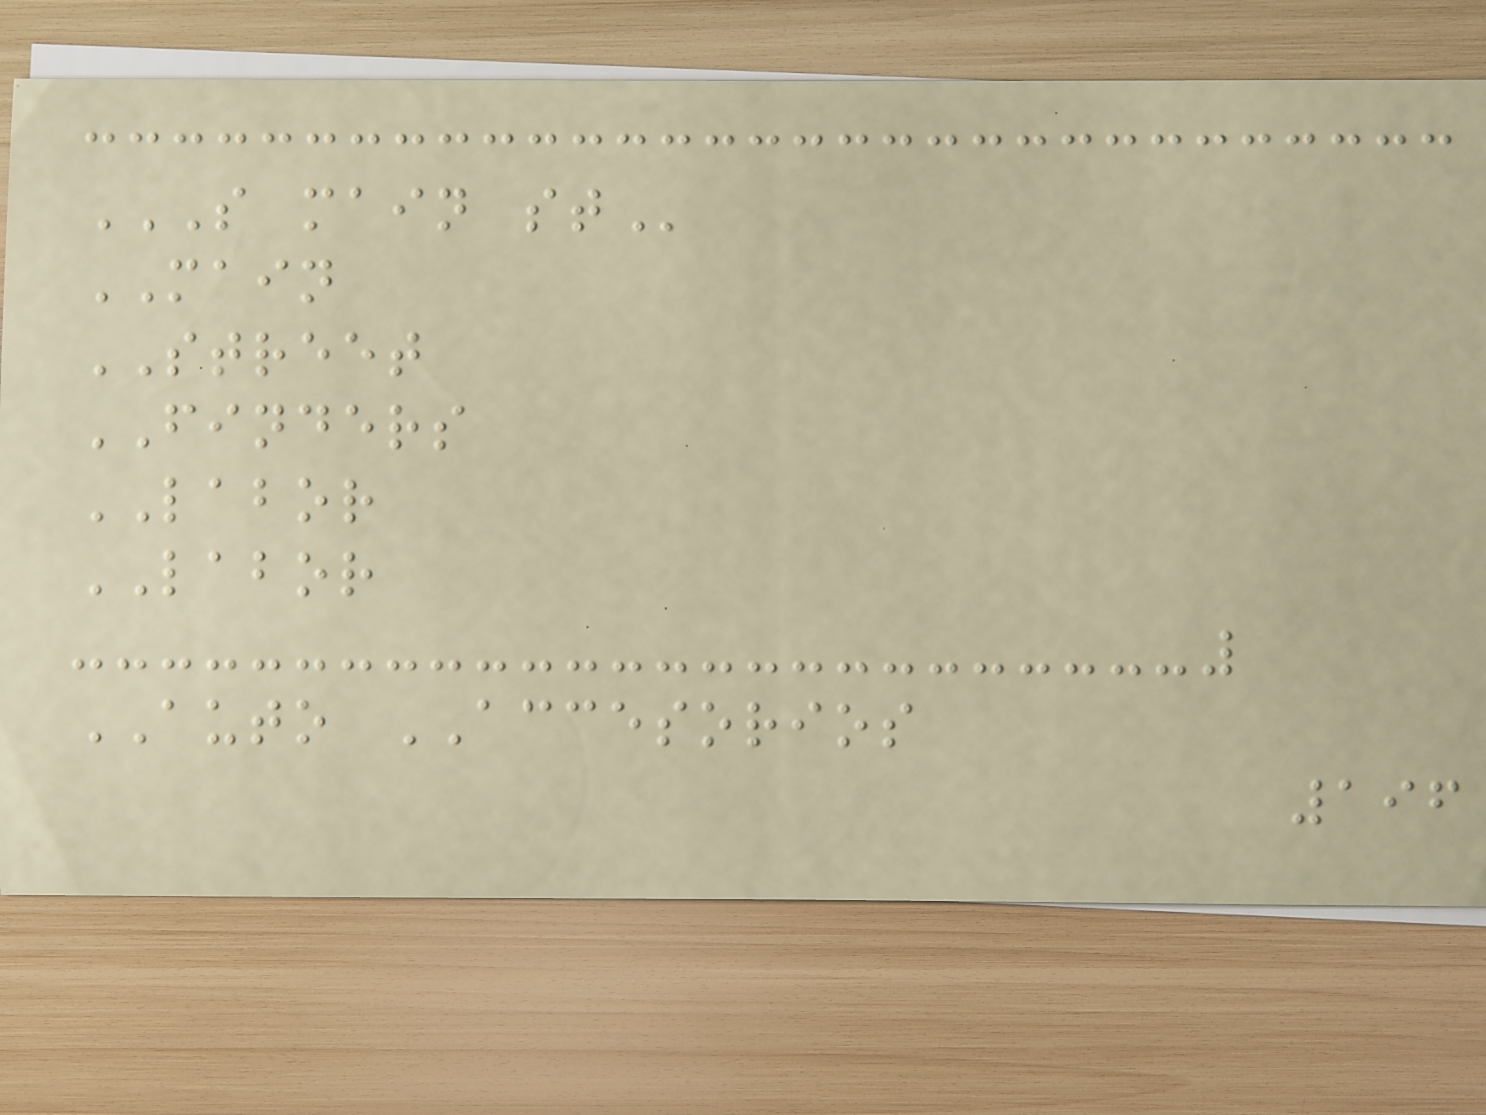S MAIN ST
MAIN
STREET
FINDERS
LABOR
LABOR
AUTO ACCESORIOS
196
